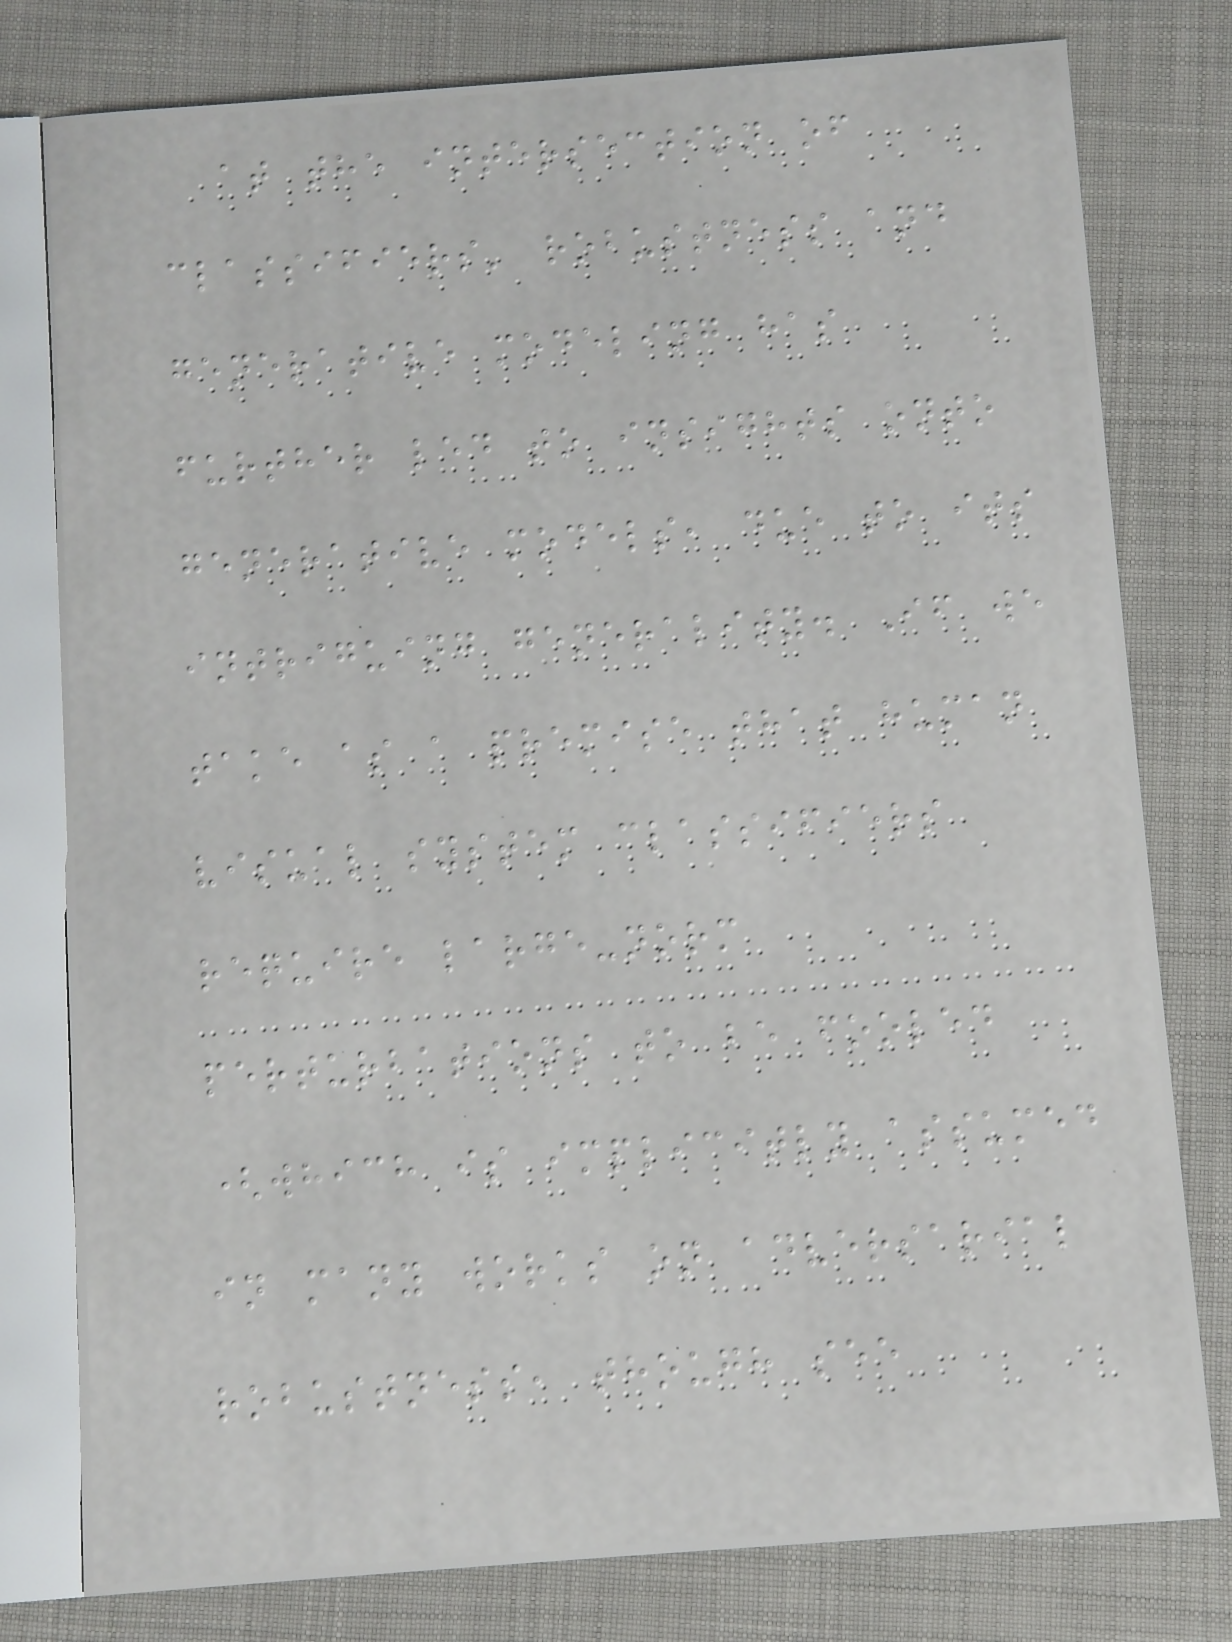at the intersection of
classifiers' robustness and
generative modeling has
further led to insights onto
generative models, due to its
intriguing generality. If we
take as a premise that human
visual system classifiers
require large-norm
perturbations to be fooled
(which is implicitly assumed
in many works on adversarial
robustness, though see
